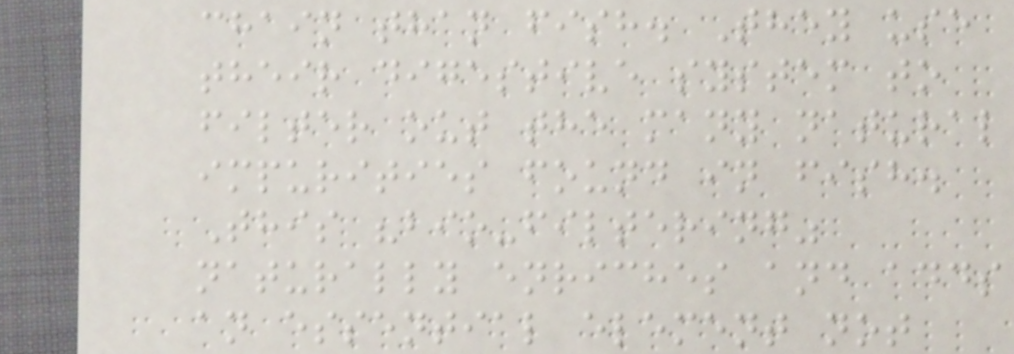chain than fish. They use
their digestive system to
filter out the many natural
impurities found in fish.
This "bio-filtering"
naturally enriches and adds
an essential element not
